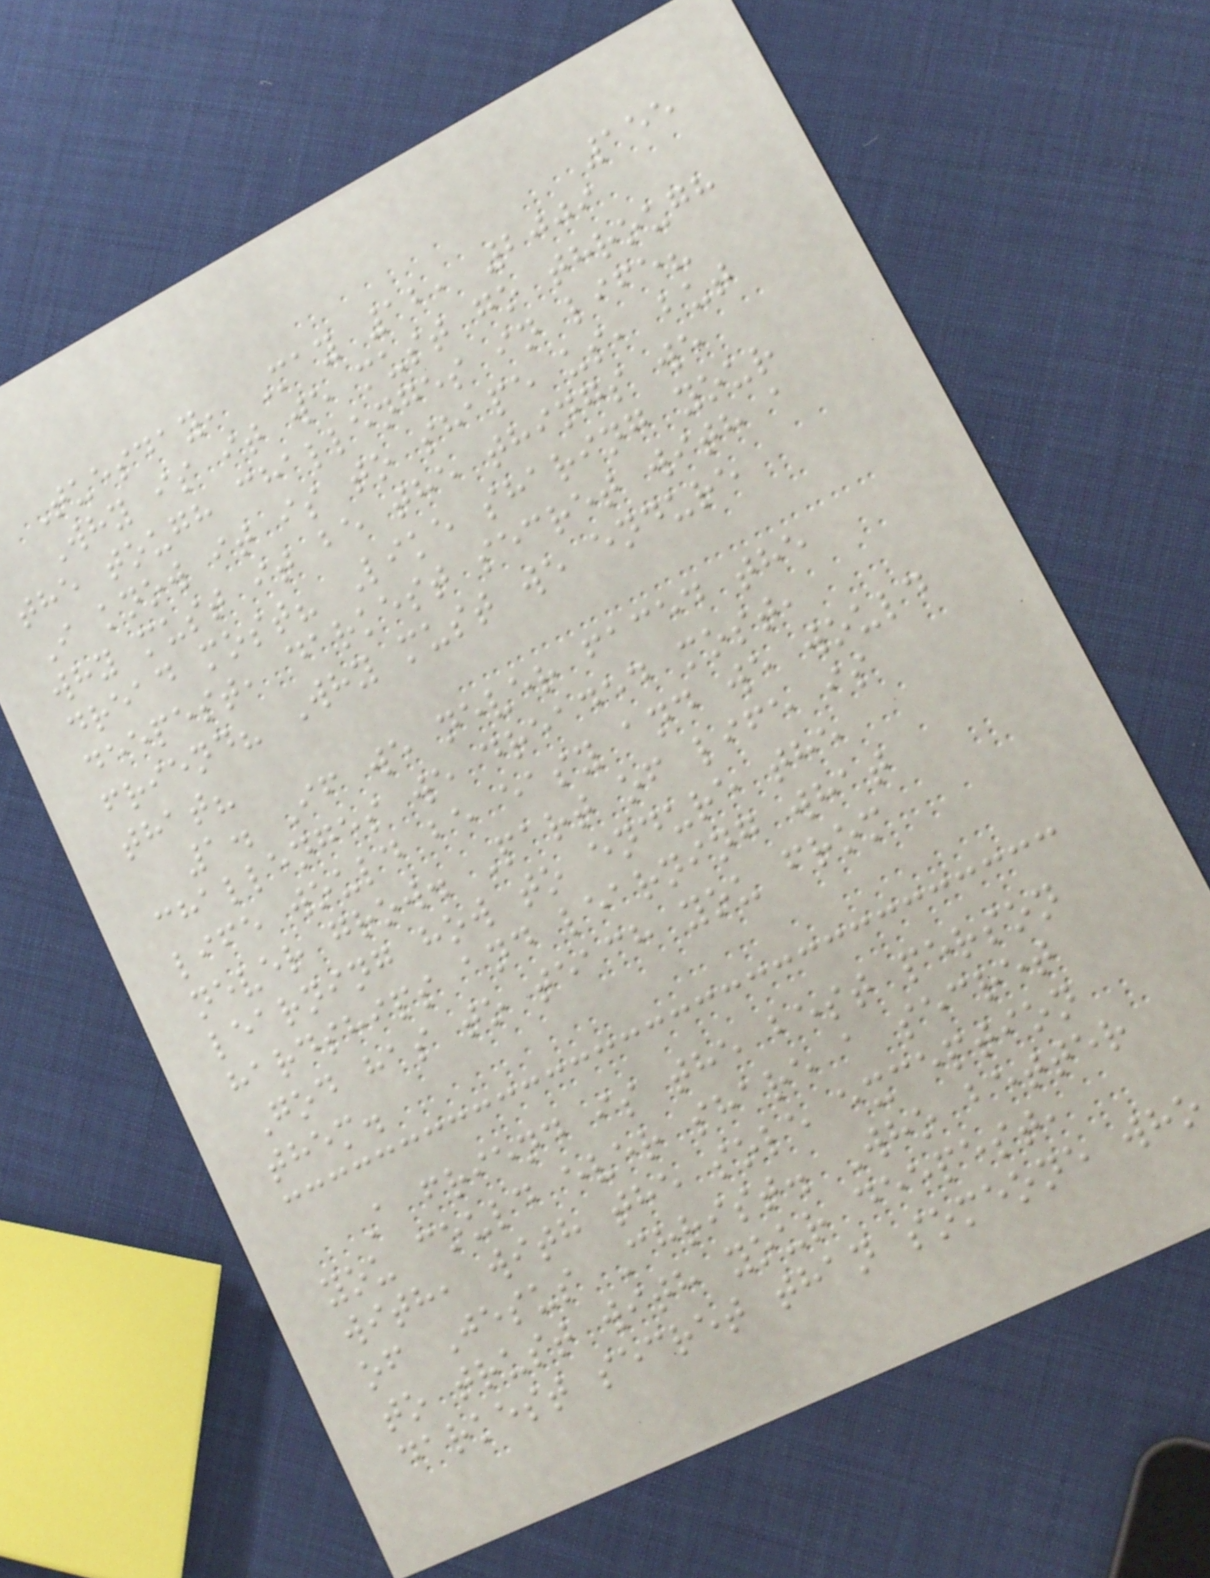155
Tuesday, May 12, 2009
Why is it we must go through
the tough challenges in life?
I know it is to shape us, but
why must it be the things we
dread most? Like sharing your
deepest, darkest secret with a
friend? Why must we endure
that?
1. If we never faced the
challenges we dreaded most,
life would be easy and we would
never grow. Part of life is
learning how to endure the
hardships and learning what
God has to teach you from
them.
A friend is the best person
you could ever share a secret
with, with the sole exception
of Jesus Christ. Who better
to trust with your deepest,
darkest secret than someone who
